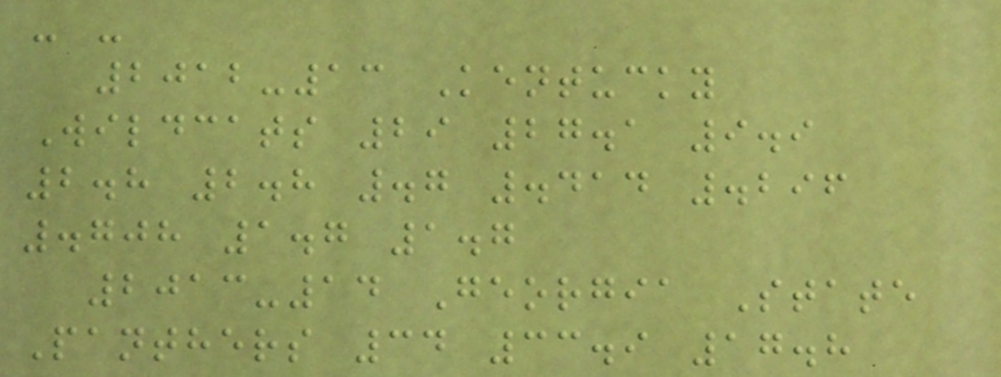- -
2012-13 Kentucky
Wildcats 29 27.1 9.9
2.8 2.8 .7 .414 .296
.708 1.7 1.7
2013-14 Georgia State
Panthers 34 33.9 17.8
